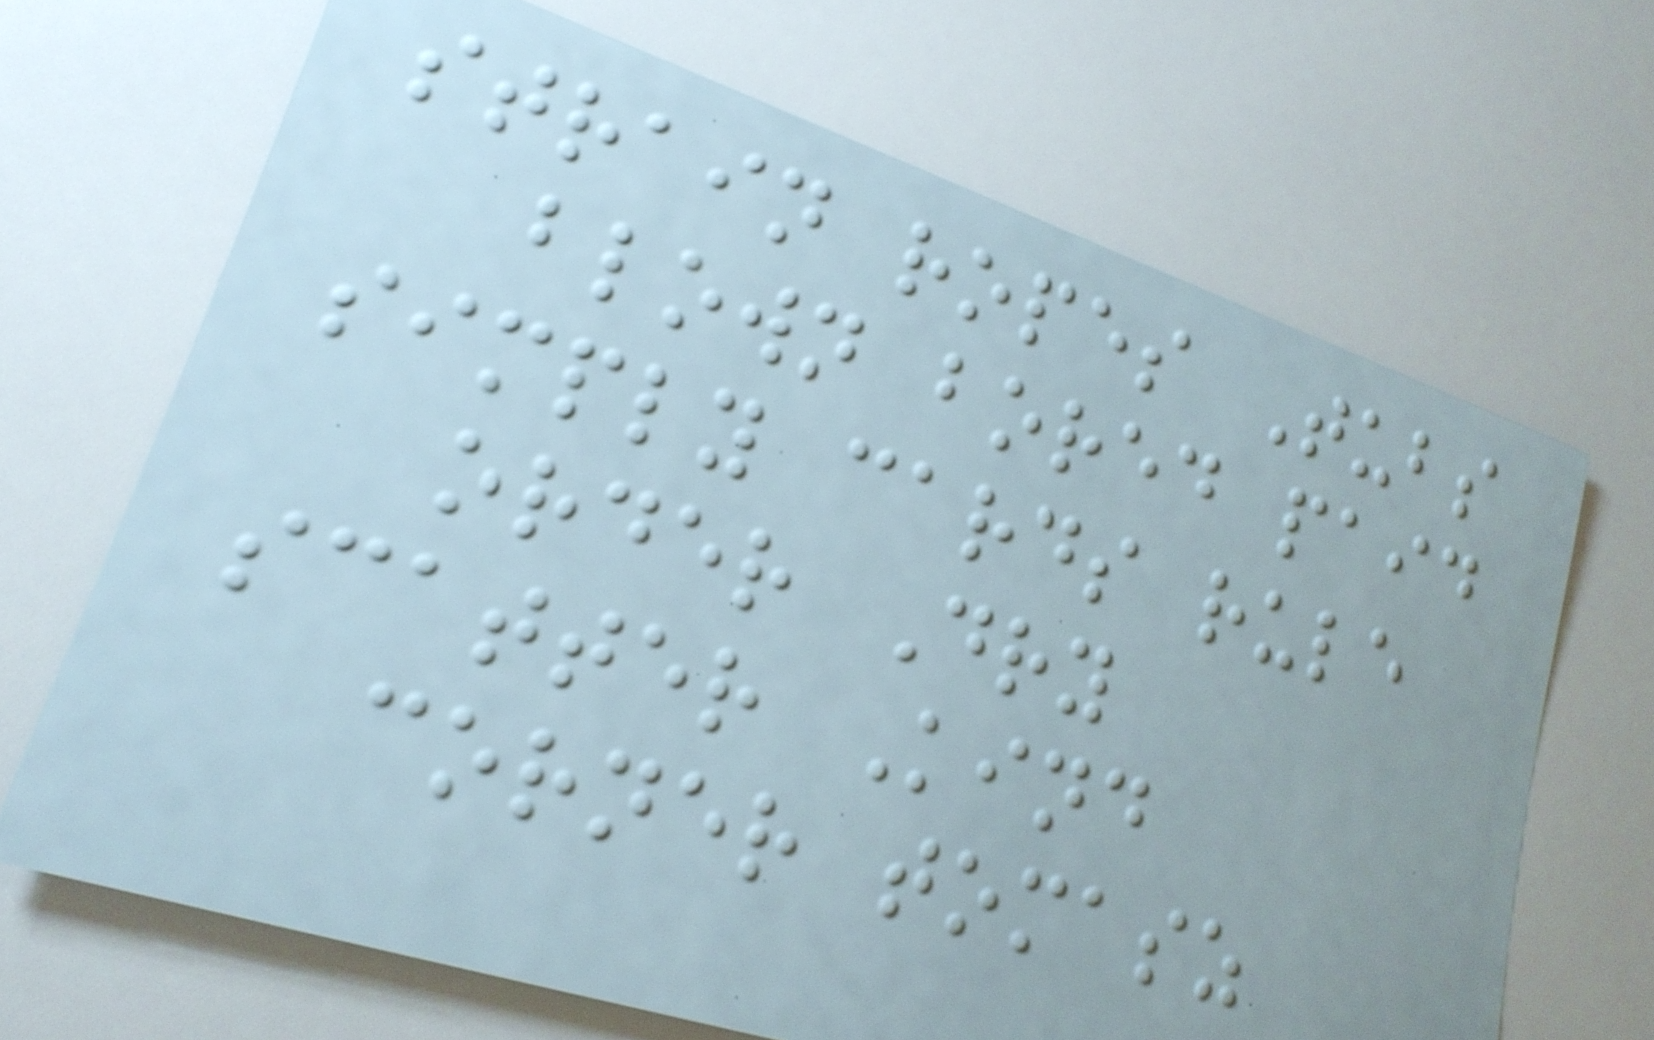strain ropes Tubs
blown bored paid
simply cards rule
order Dry
scatter Kind
corner tomasz
